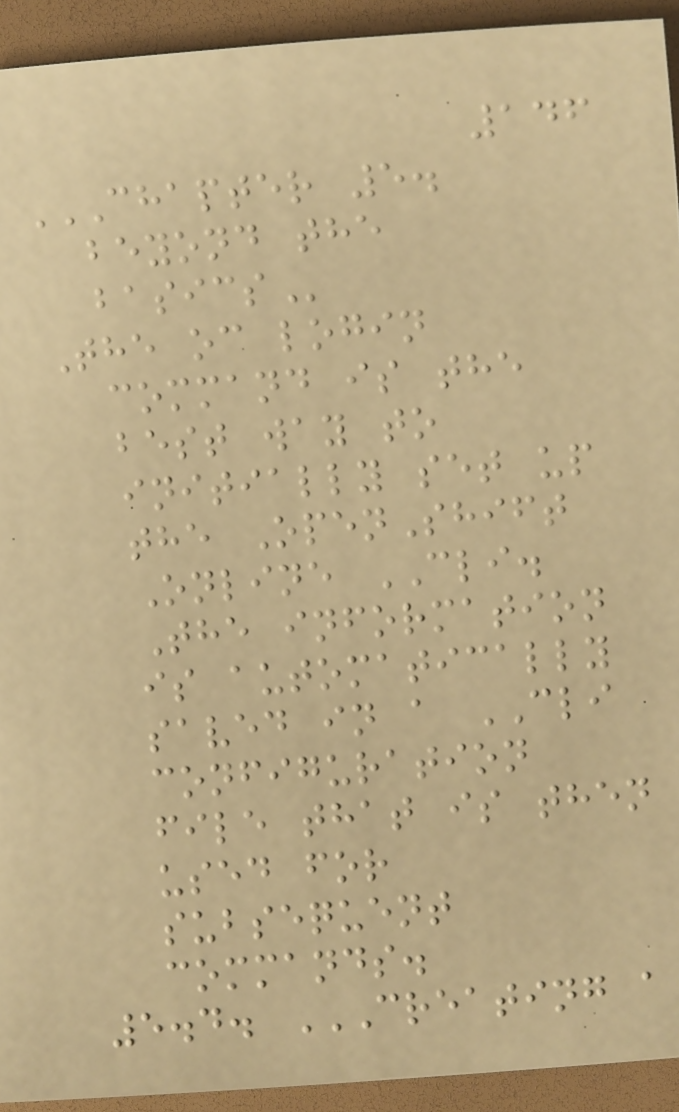146
CHAPTER 5.
BEYOND THE
BASICS
The oc login
command is the
best way to
initially set up
the OpenShift
Online CLI.
The information
is automatically
saved in a CLI
configuration
file that is then
used for
subsequent
commands.
5.4. CREATING A
